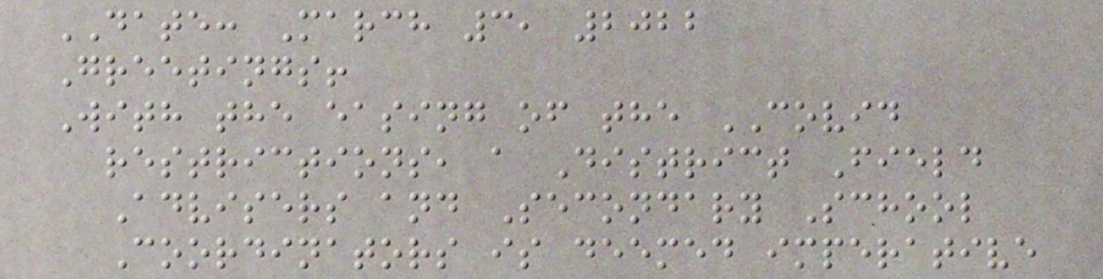DATE: March 3, 2022
Greetings!
With the easing of the COVID
restrictions, a District Field
Advisers and Secondary School
Coordinators is deemed imperative
